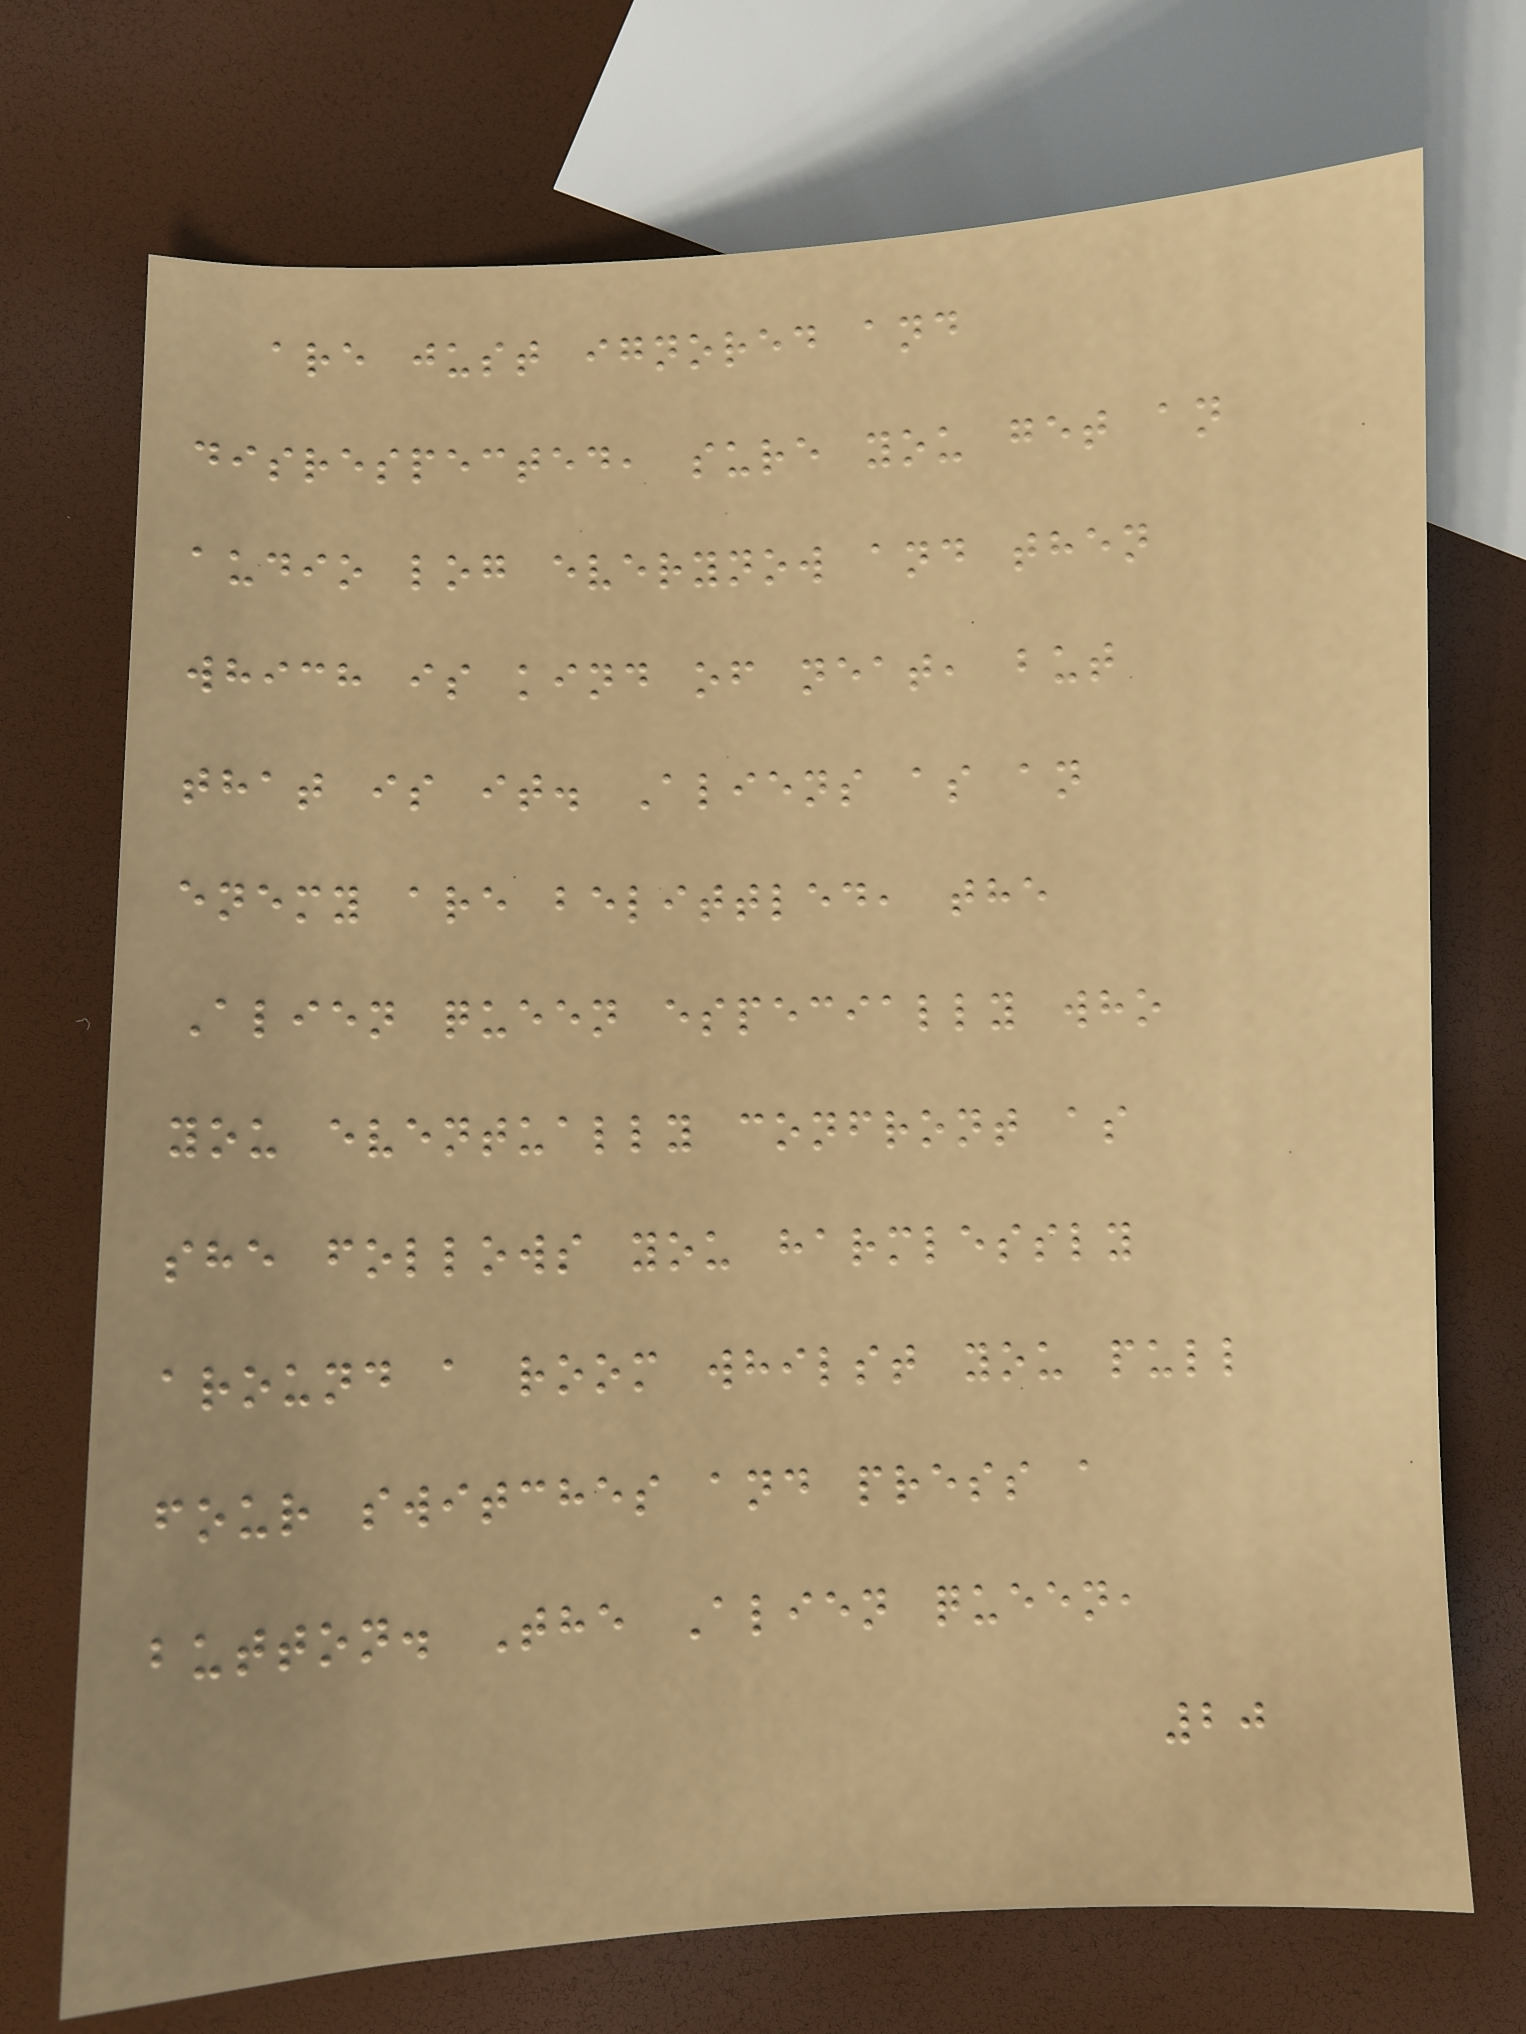are just ignored and
disrespected, sure you get an
audio log everynow and then
which is kind of neat, but
that is it. Aliens as an
enemy are belittled, the
Alien queen especially who
you eventually confront as
she follows you harmlessly
around a room whilst you pull
four switches and press a
button. The Alien queen,
20
